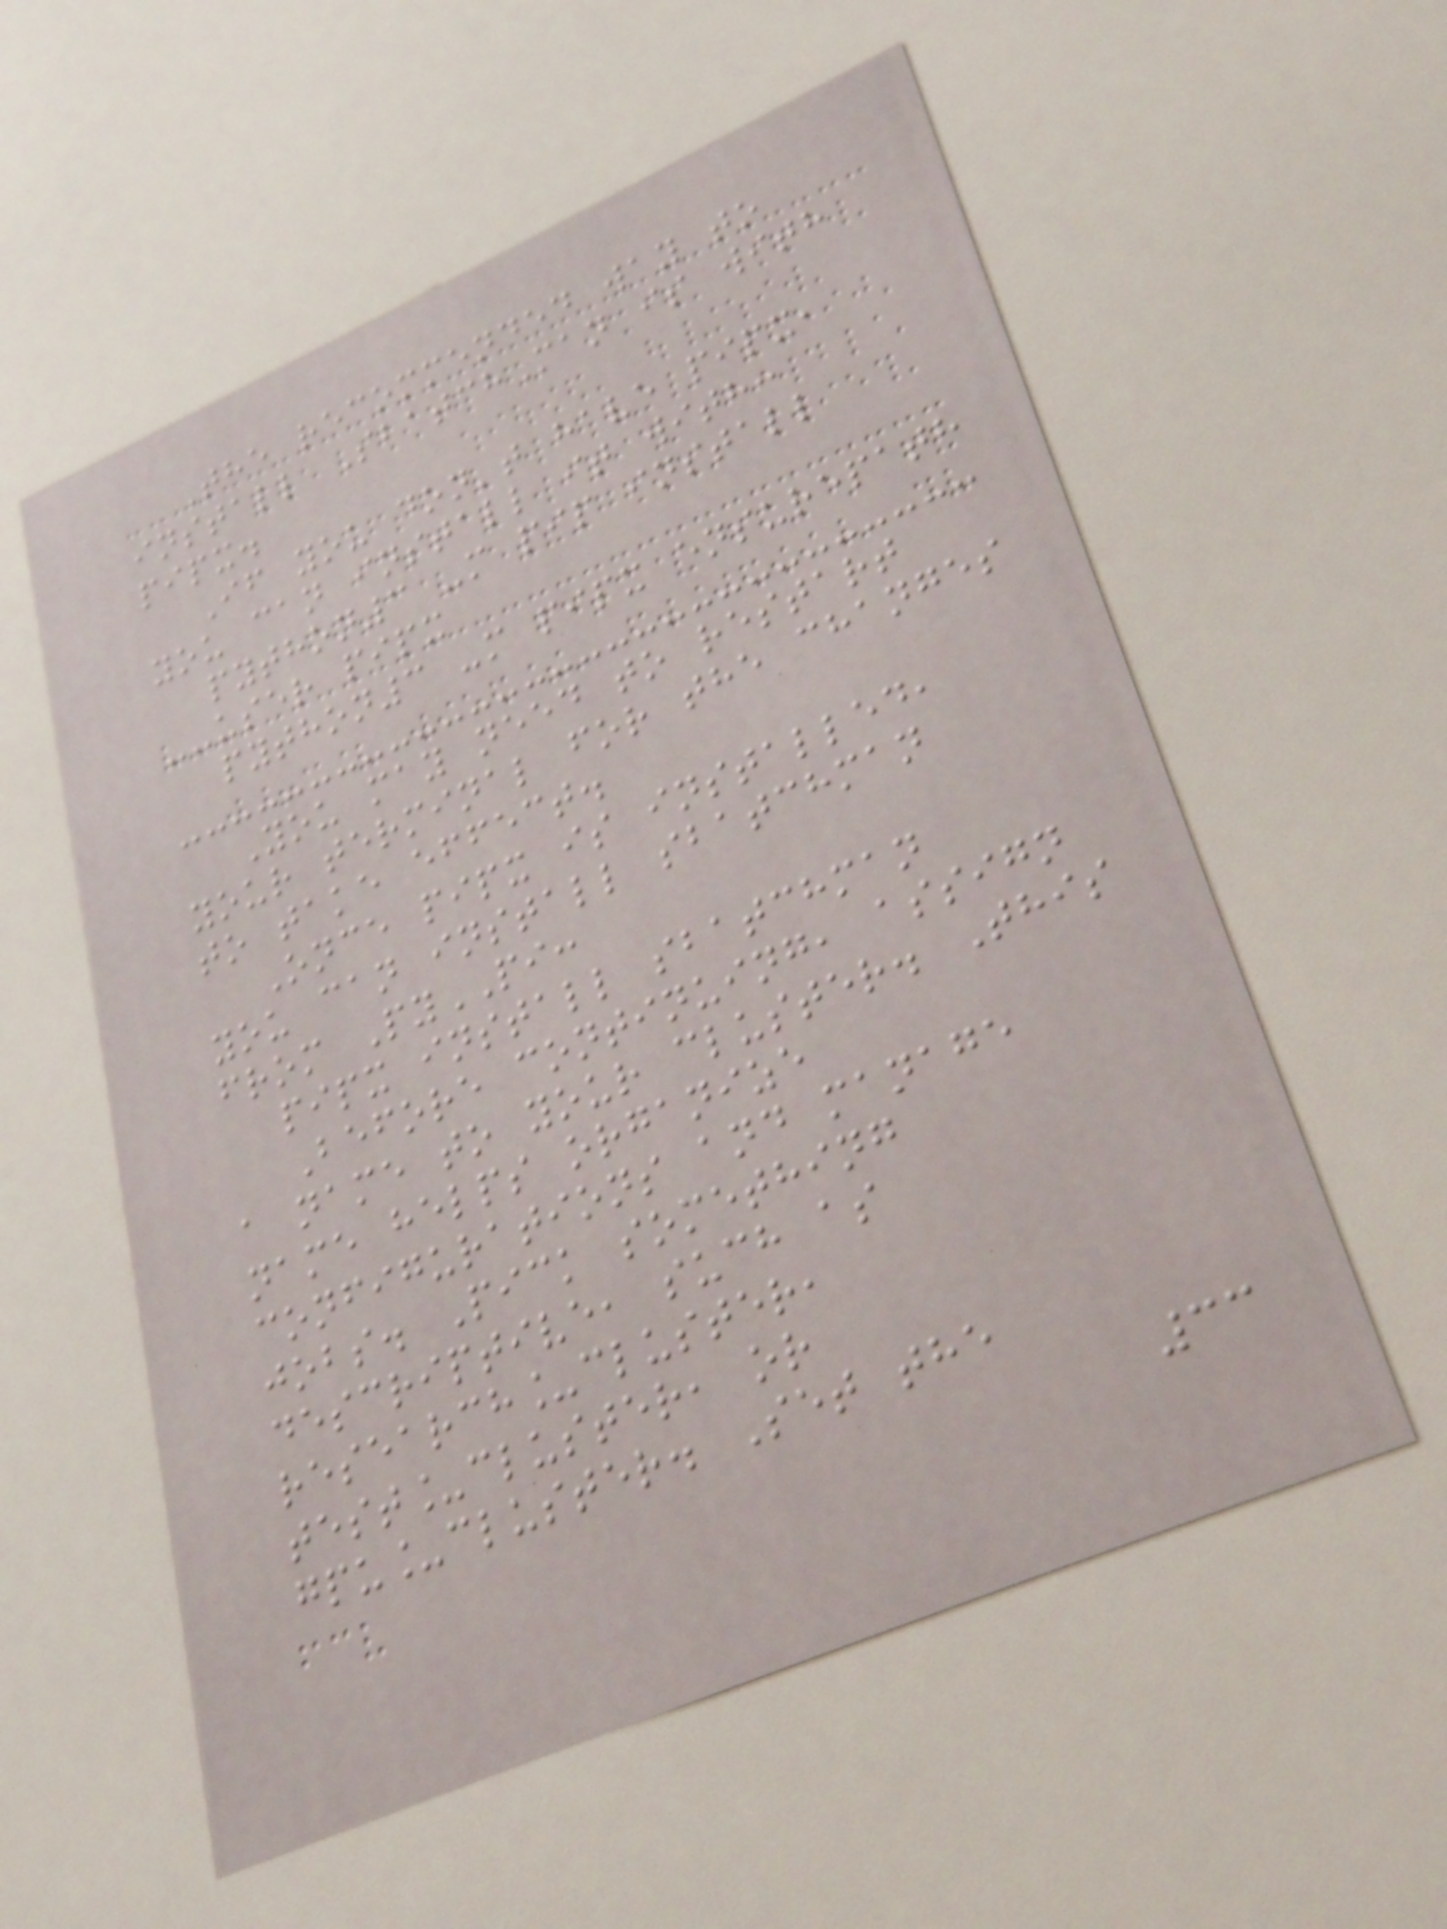The recommended way to
install SbatchMan is with
pipx.
If you don't have pipx,
you can install it with:
python3 -m pip install
--user pipx
python3 -m pipx ensurepath
You may need to restart
your terminal for the changes
to take effect.
Once pipx is installed,
you can install sbatchman
from PyPI:
pipx install sbatchman
Before continuing, assign
a name to your cluster. This
name helps organize
configurations and manage
jobs. Pick something
descriptive, such as
research_cluster,
test_cluster, or
gpu_cluster. Set the
33
